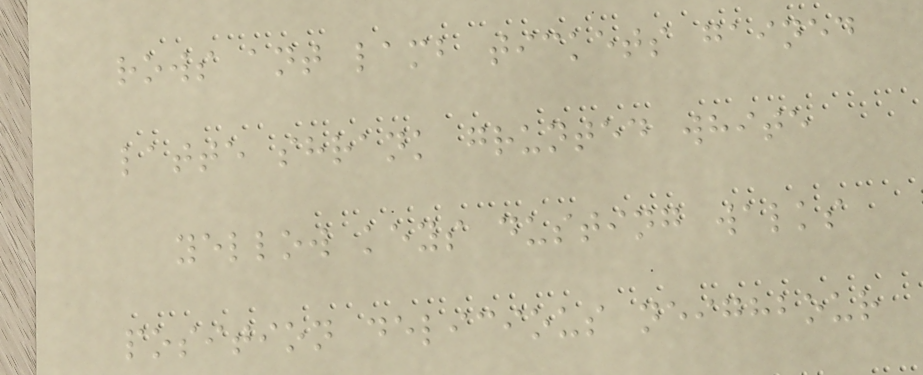rows ant lamb tickets gained
latte shrank grunted white
yellow keys dusting walks
position delicious neighbour
